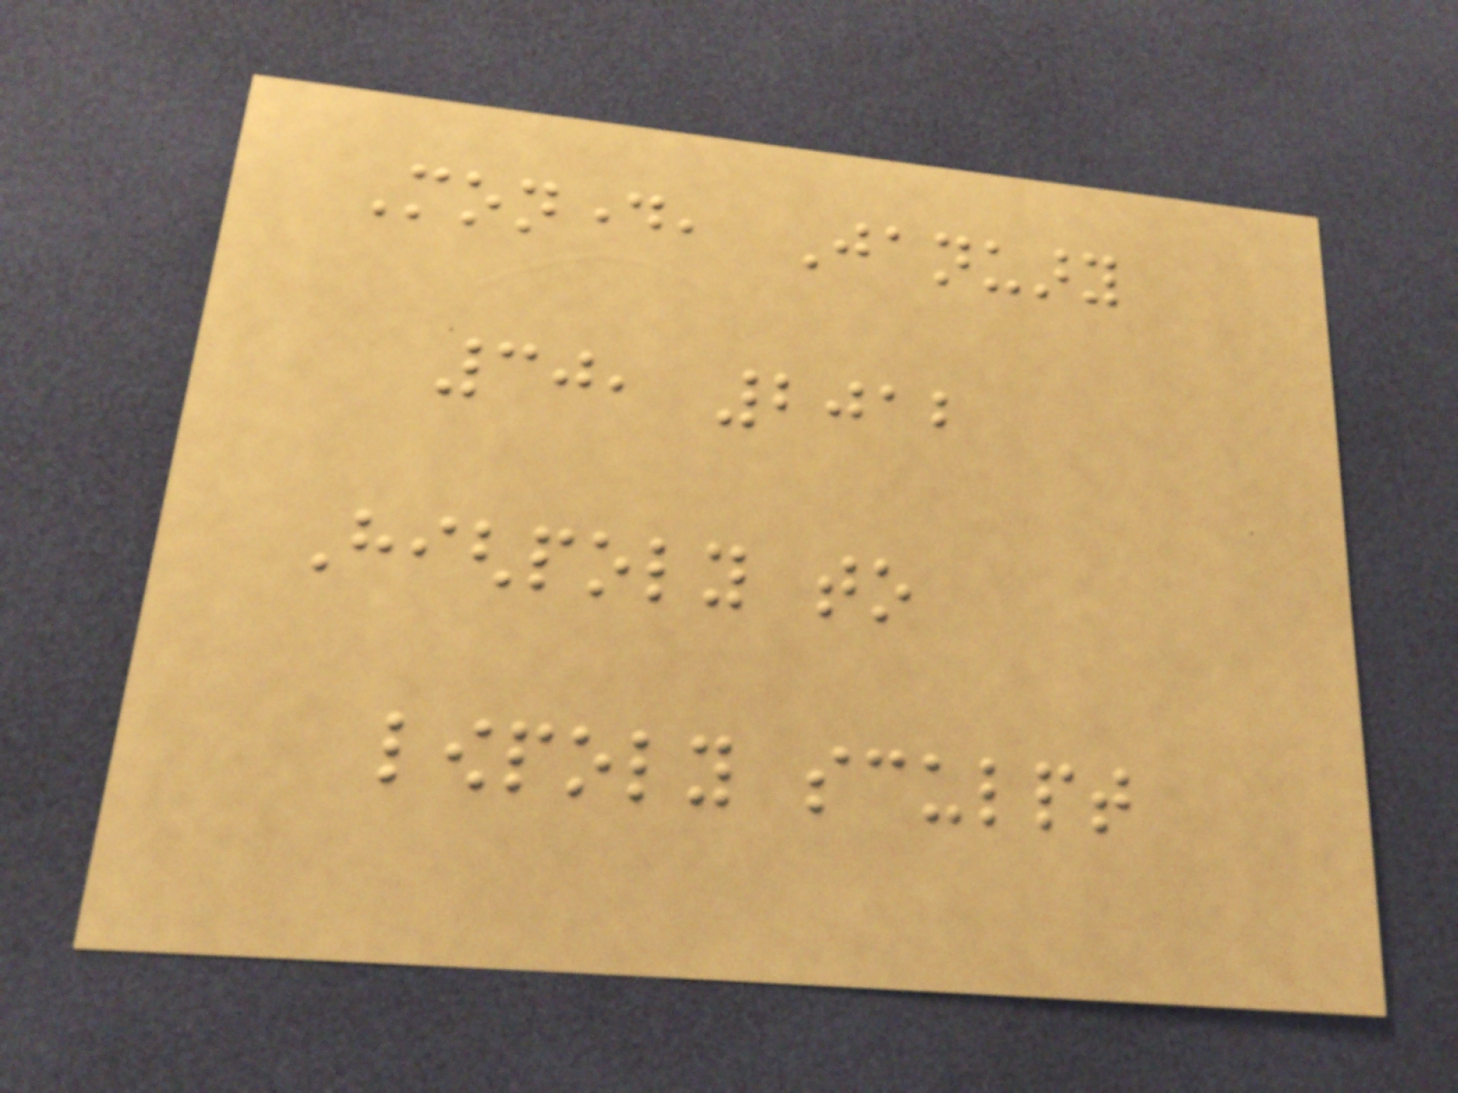Monday, January
30, 2012
Highpoly to
lowpoly sculpt
